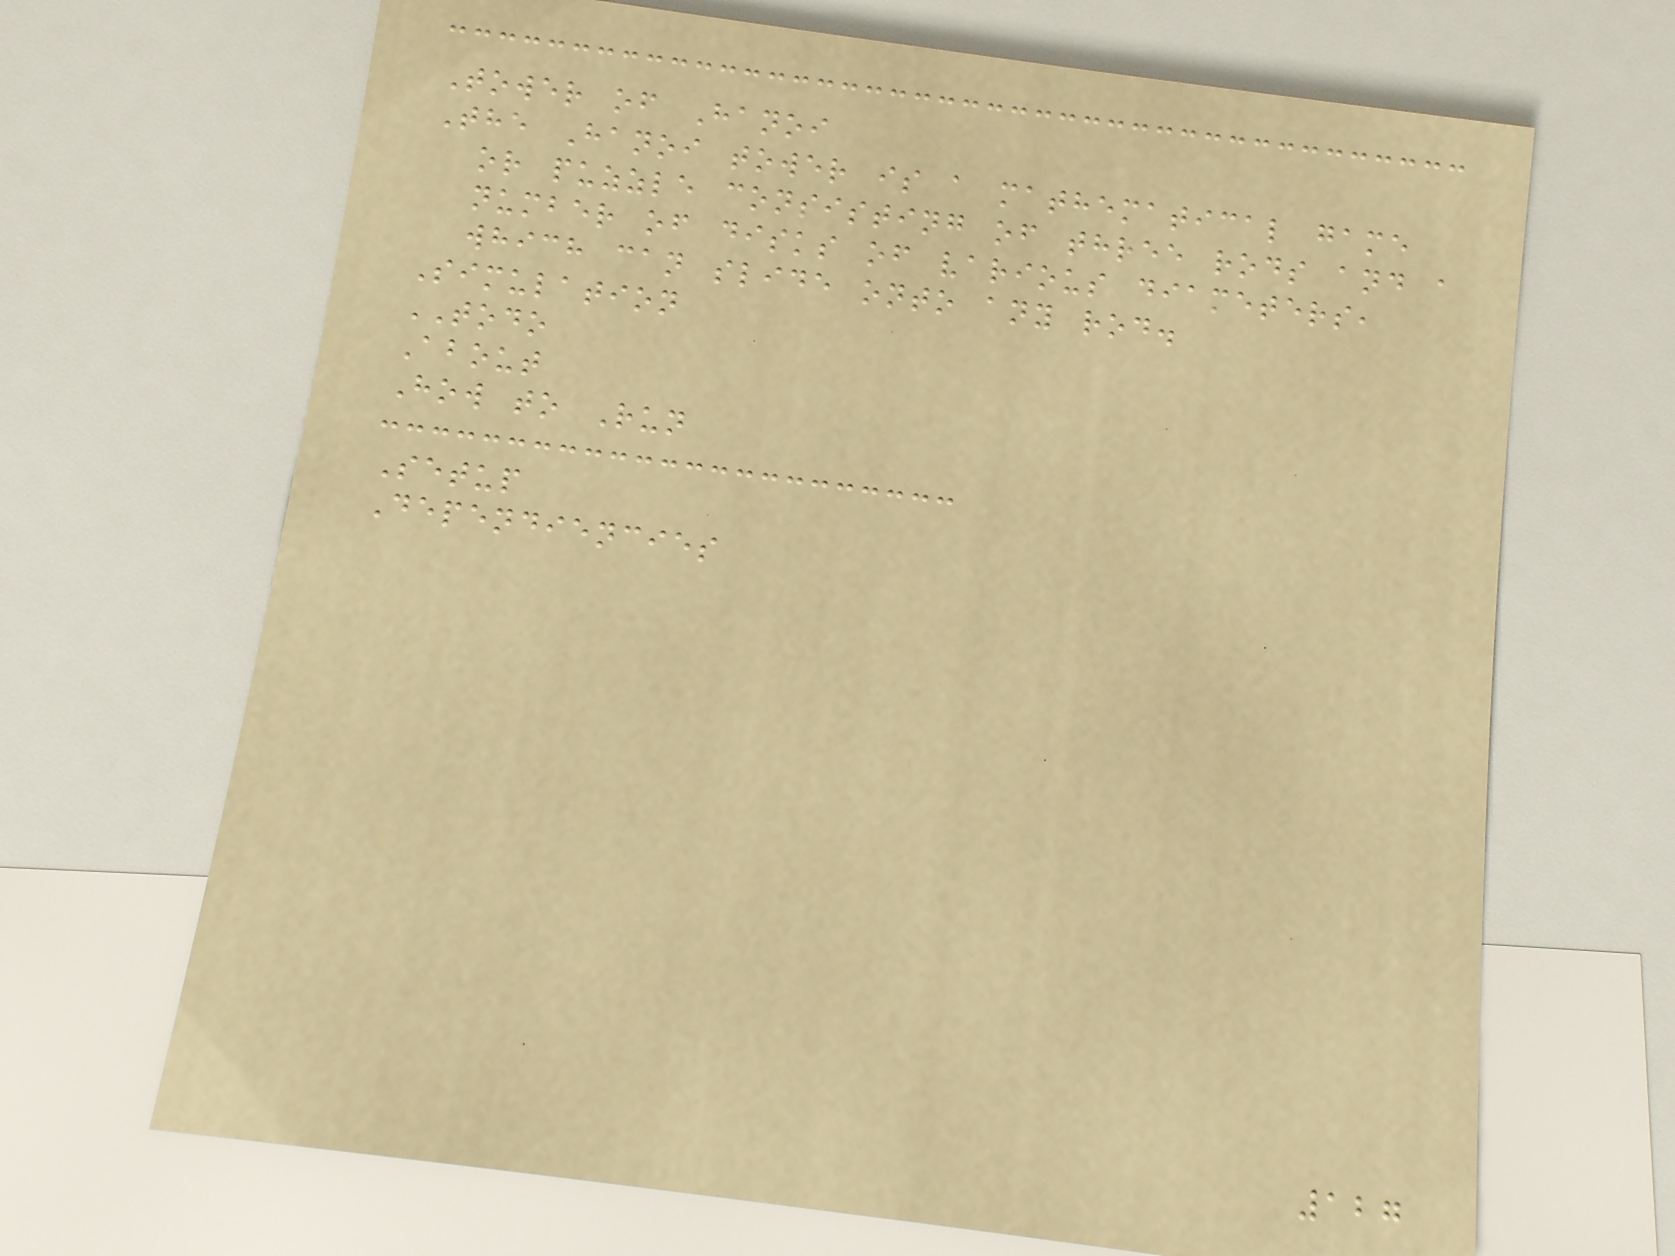Tower of Hanoi
The Hanoi tower is a mathematical game
or puzzle consisting of three rods and a
number of disks of various diameters,
which can slide onto any rod.
Simulation
TODO
About
How to Run
Setup
Dependiencies
127
